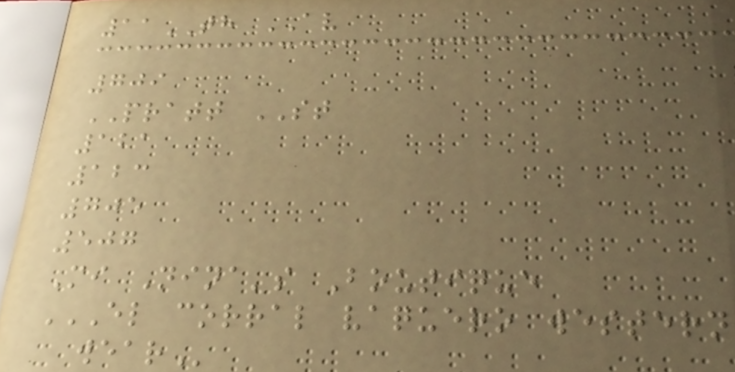11TH AV
709
PRATT ST
121
123
705
507
Mi Nina's Boutique
EL CORRAL VAQUERO WESTERN
WEAR
